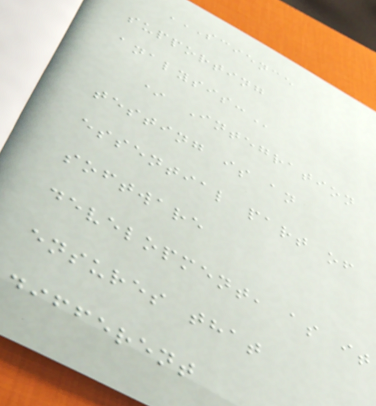SCIENCE
SUPPORTING
ANALYSIS:
* Integration
testing is an
essential part of
software
development, as it
ensures that
different
